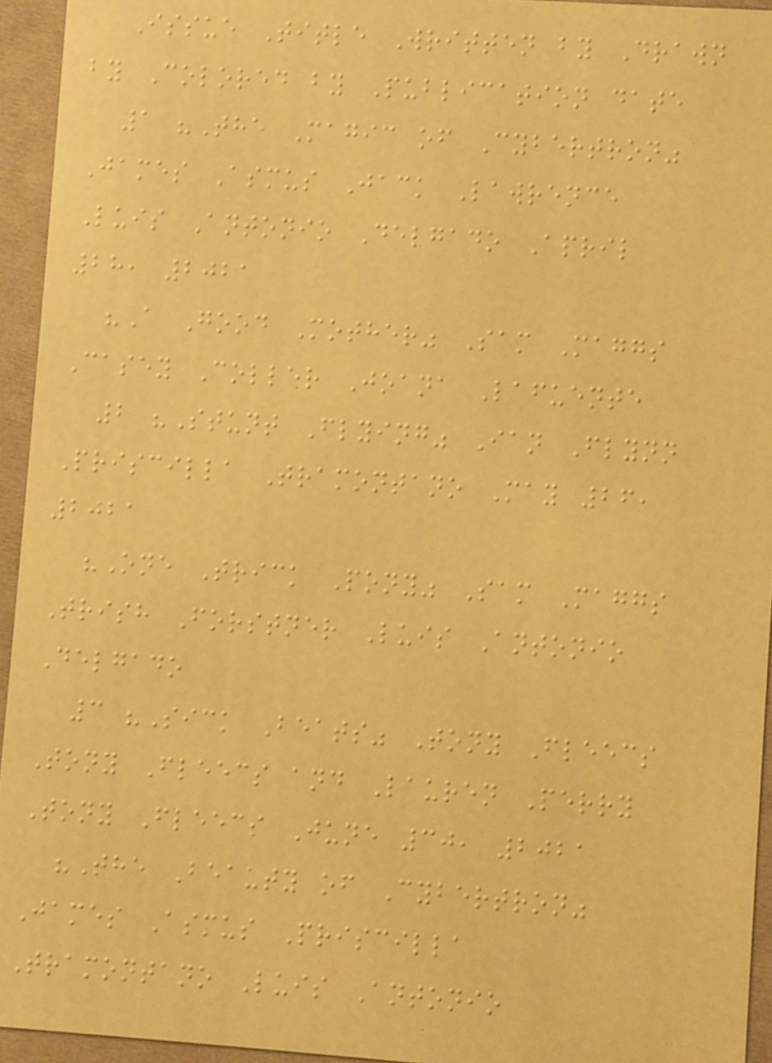Issue Title Written by Drawn
by Colored by Publication date
1 "The Magic of Cybertron"
James Asmus Jack Lawrence
Luis Antonio Delgado April
28, 2021
"A Good Mother" Sam Maggs
Casey Coller Joana Lafuente
2 "Stunt Flying" Ian Flynn
Priscilla Tramontano May 26,
2021
"One Trick Pony" Sam Maggs
Trish Forstner Luis Antonio
Delgado
3 "Sick Beats" Tony Fleecs
Tony Fleecs and Lauren Perry
Tony Fleecs June 30, 2021
"The Beauty of Cybertron"
James Asmus Priscilla
Tramontano Luis Antonio
